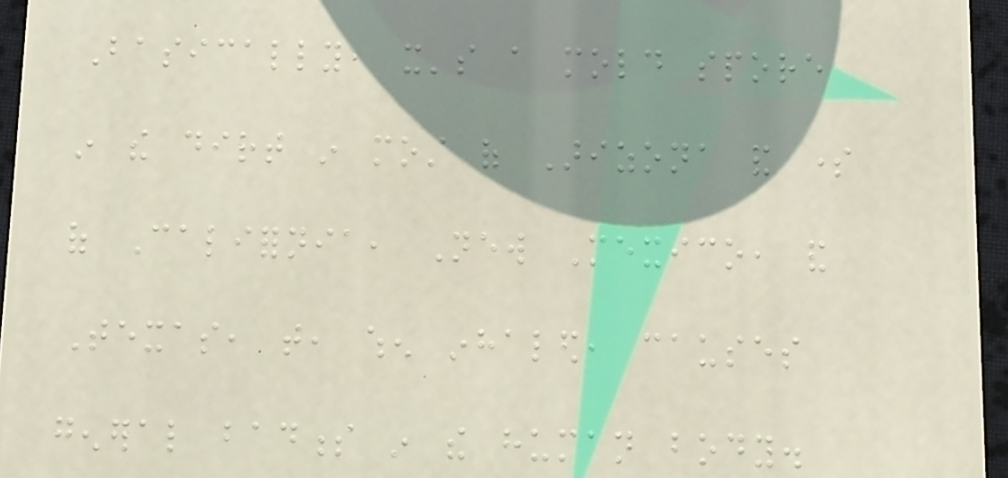Basically, it's a mold spore
in the dirt in most of Arizona and some
of California, New Mexico, and
Texas, that, when inhaled, causes
general badness in the human body.
